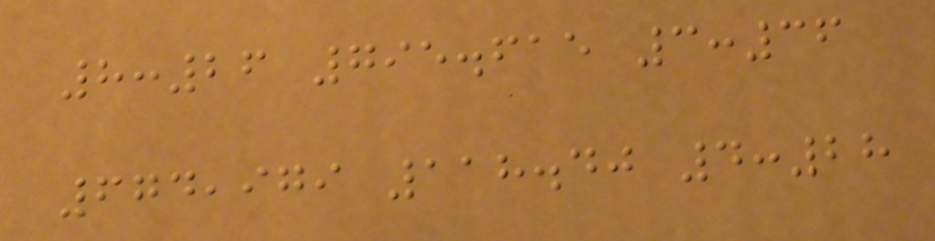8:26 795.615 3:36
674,979 118.40 4:28
